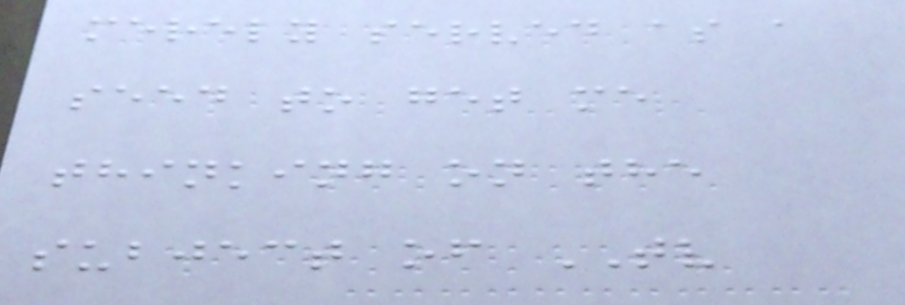merely served as a
seed to get me
thinking on the
subject of TV
